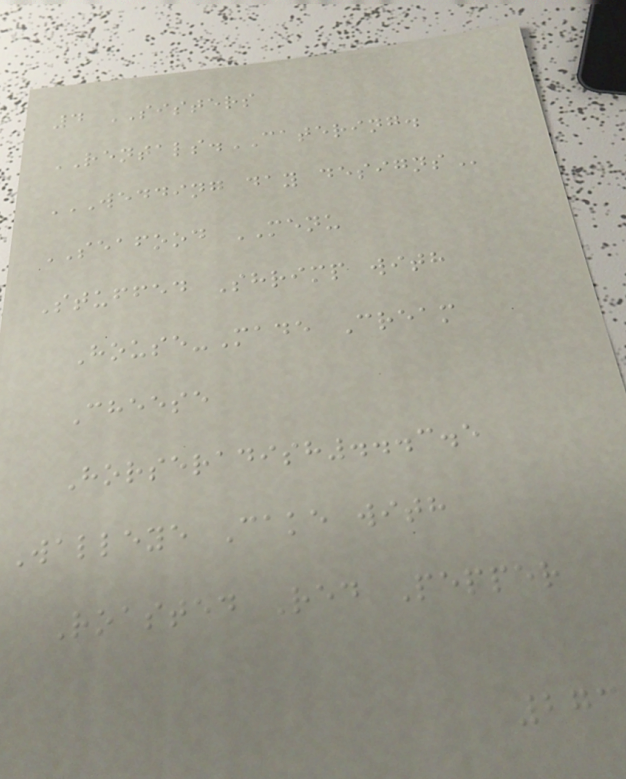4 SISTERS
RENTALS.CATERING.
WEDDING DAY DESIGNS
SEAFOOD MENU
Stuffed Shrimp with
House-Made Cream
Cheese
Horseradish...3.5
Walleye Cake with
Roasted Red Pepper
273
